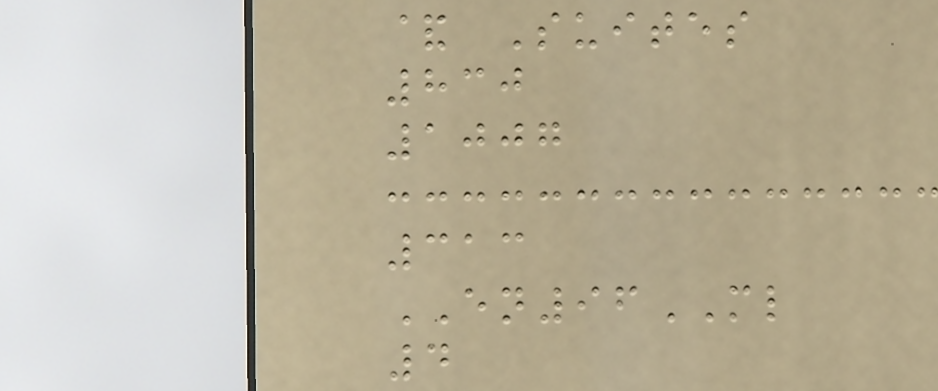& Suites
830
1007
313
EN96ML
4
